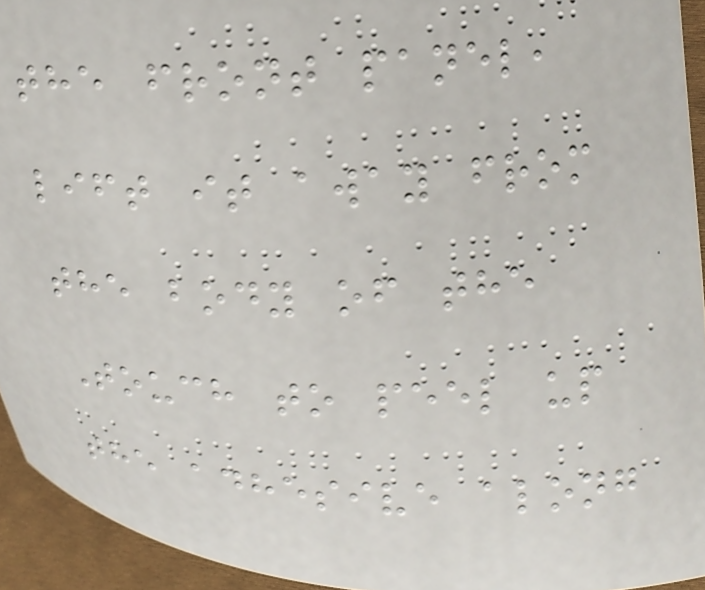the front panel,
lift it away from
the body of the
Touch to peel up
the adhesive along
